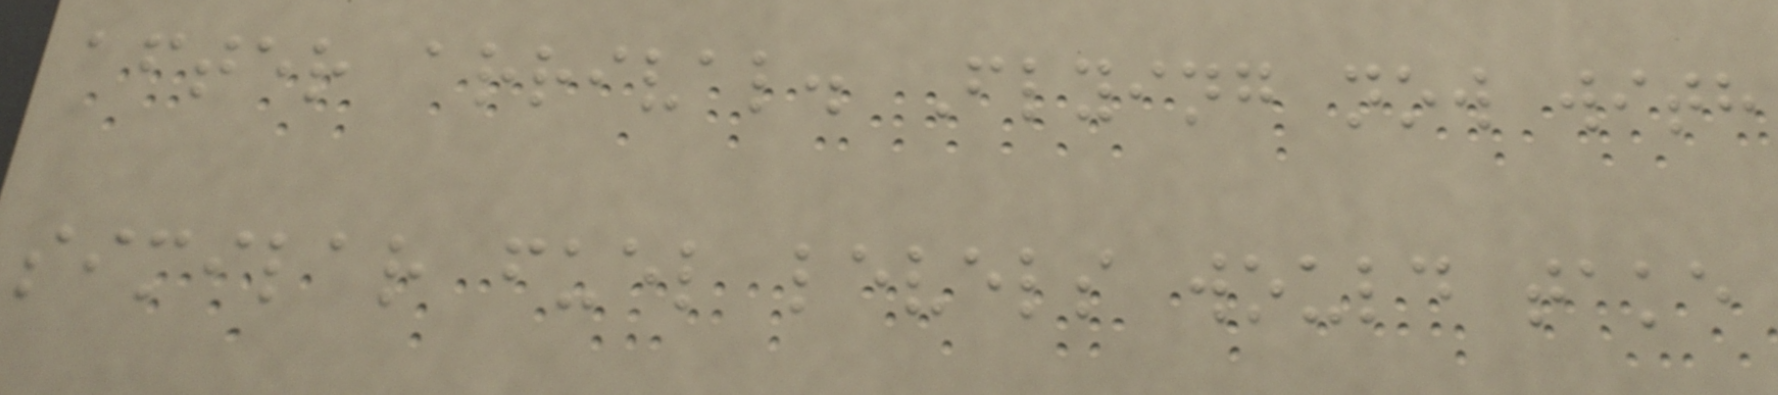after arrival. Flying now with
similar fuel levels would take
